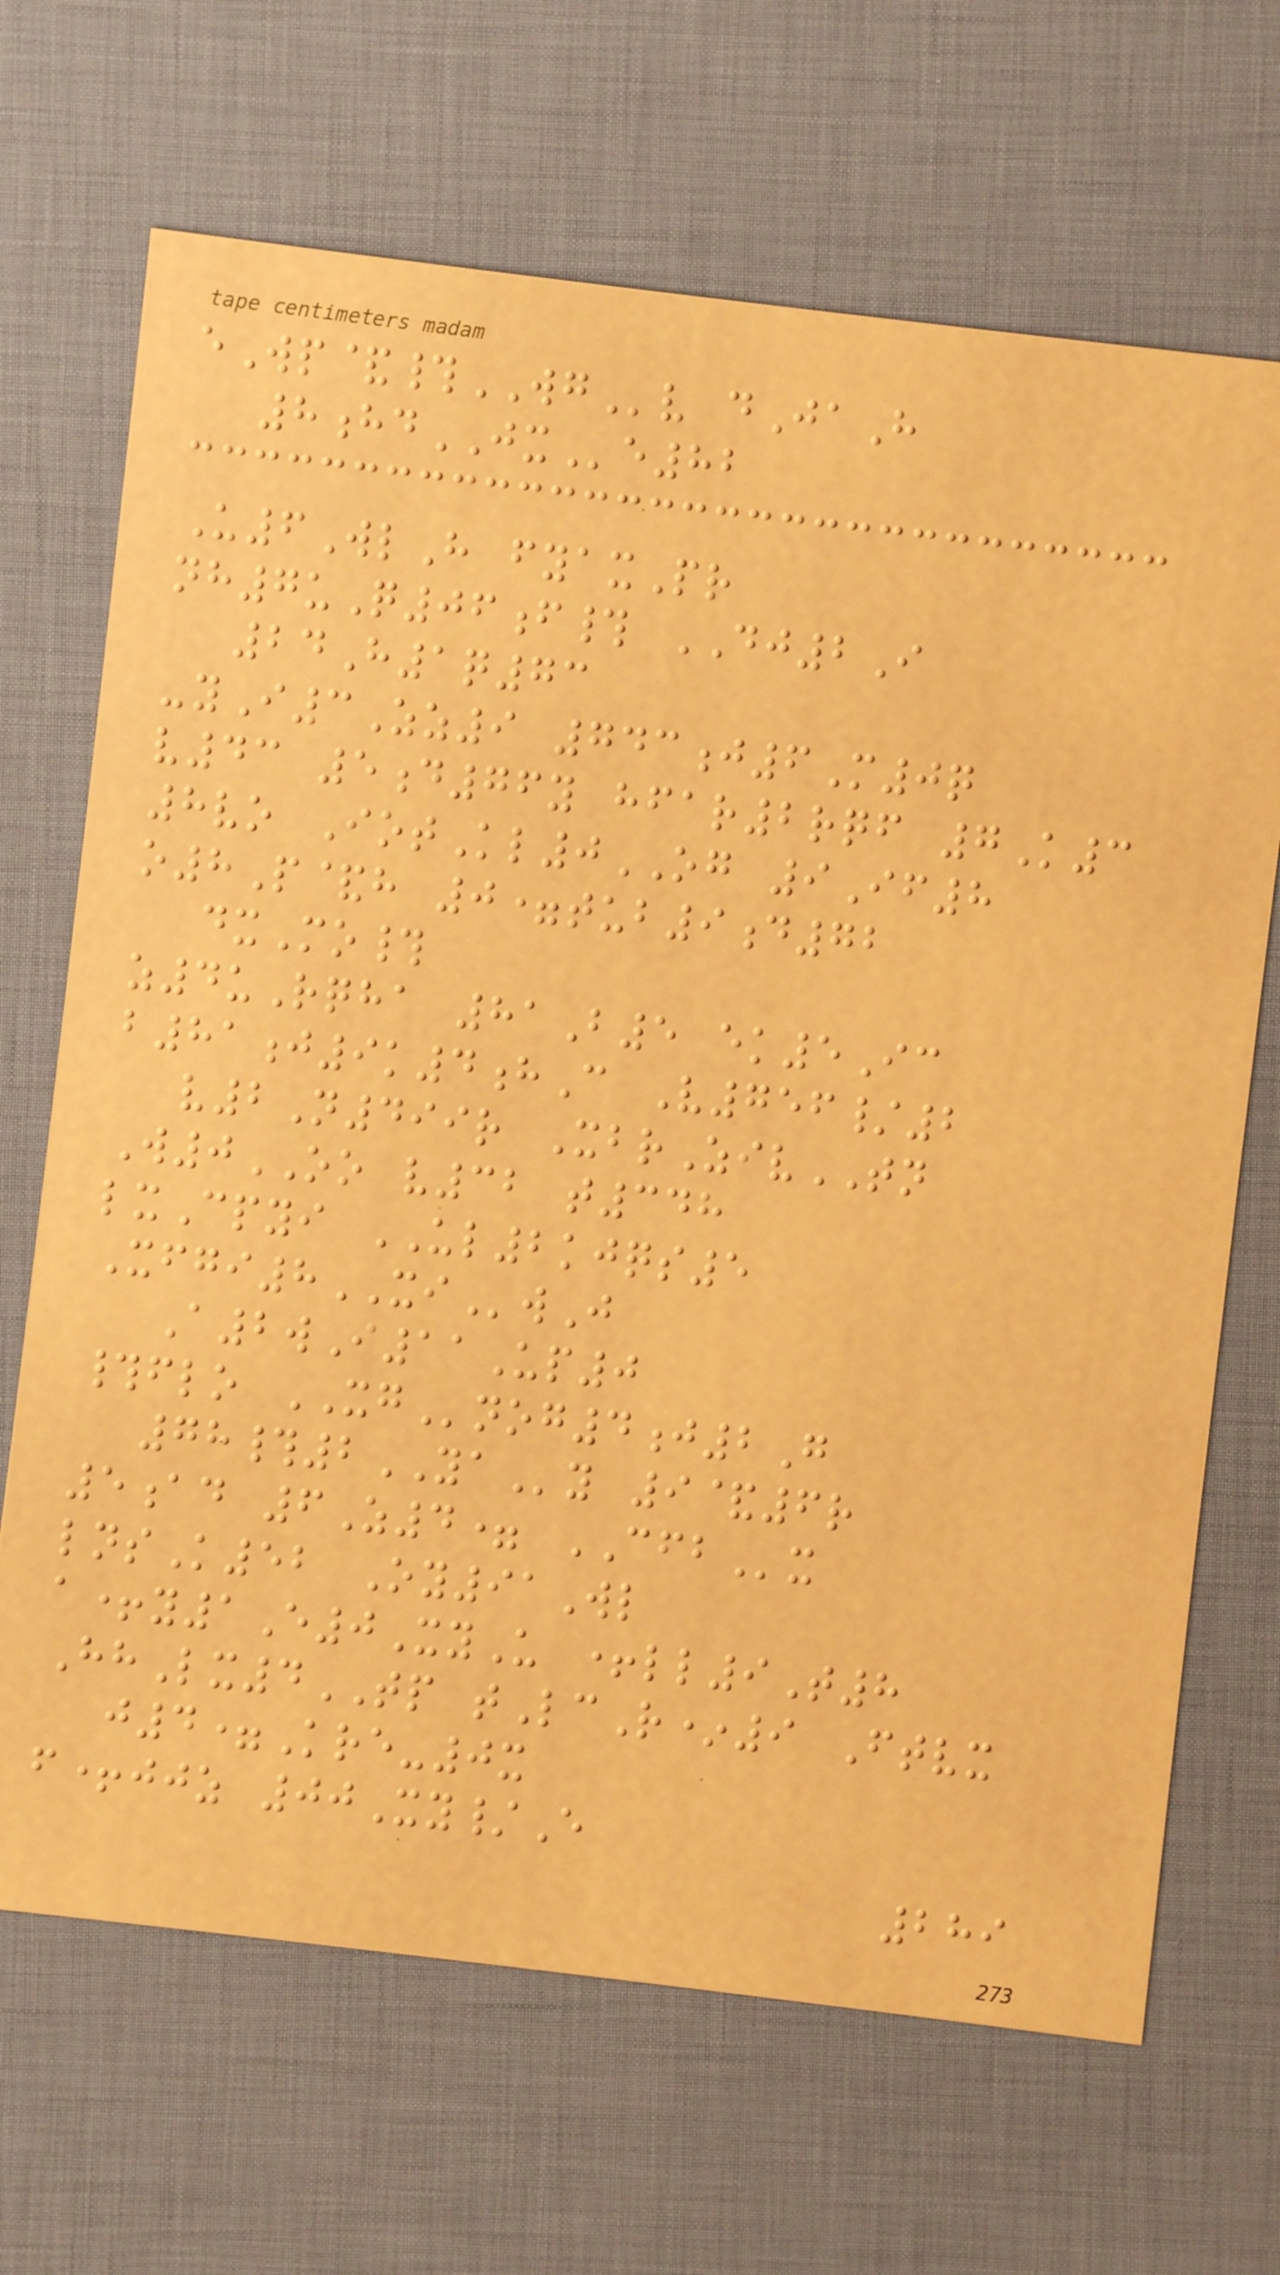eWp&#WGv dJaH
8hdJXe82
U6WlH fyaxPr
nh7uQ06f# DJ2I
24H1q73
-yI3Zz9 743j6M0q
v43 5d76y hfar2rqf 7K3
8vo IotKl0OG 9If8
o8P&h 0=tub9d72
dxMo#
z4uRqha 81B5 ek5Ic
b81j9k4hC V756/2
v2N499r XbrZivTN
W0OO v32 t348
lxCpyi UL2kjqs5
Xfgi8XIwJ
A2wI11Up0
#flo XGnog4j2G
78#2YAy 9&6r
5ad 6Z4= CFBx
lnsK52 Oy91Wl
a+y1E0XyU +ll9T8
HhLx4TP tLcR*9 Ftvx
j4=Kre-0x
f+jjz 00Xy/E
289
